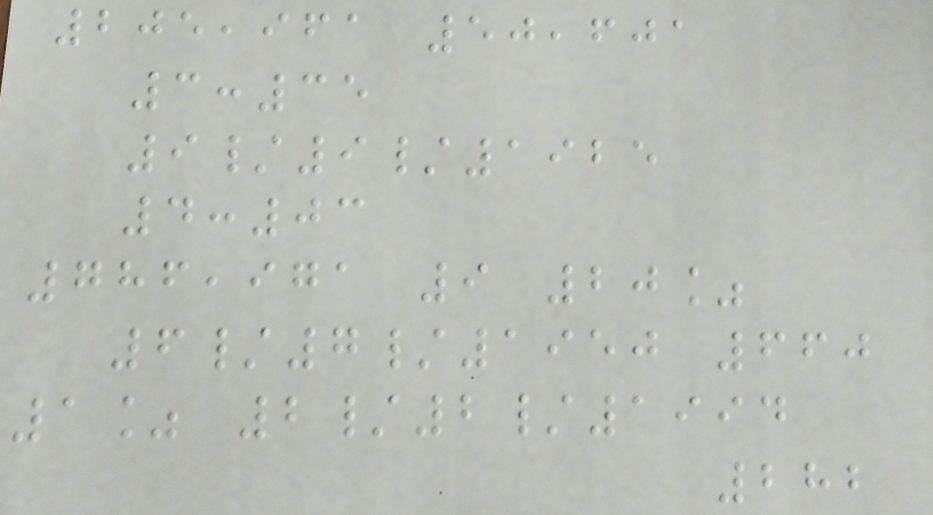205,961 50,601
3:35
9/9/1925
4:03
786,971 9 20%
6/7/1950 660
1% 2/2/1994
282
